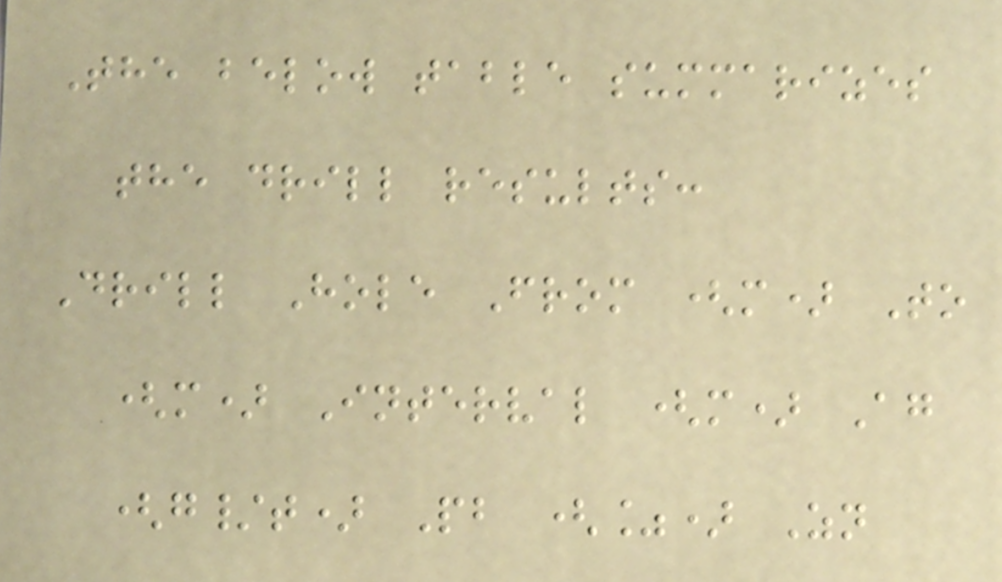The below table summarizes
the drill results:
Drill Hole From (m) To
(m) Interval (m) Ag
(g/t) Pb (%) Zn
